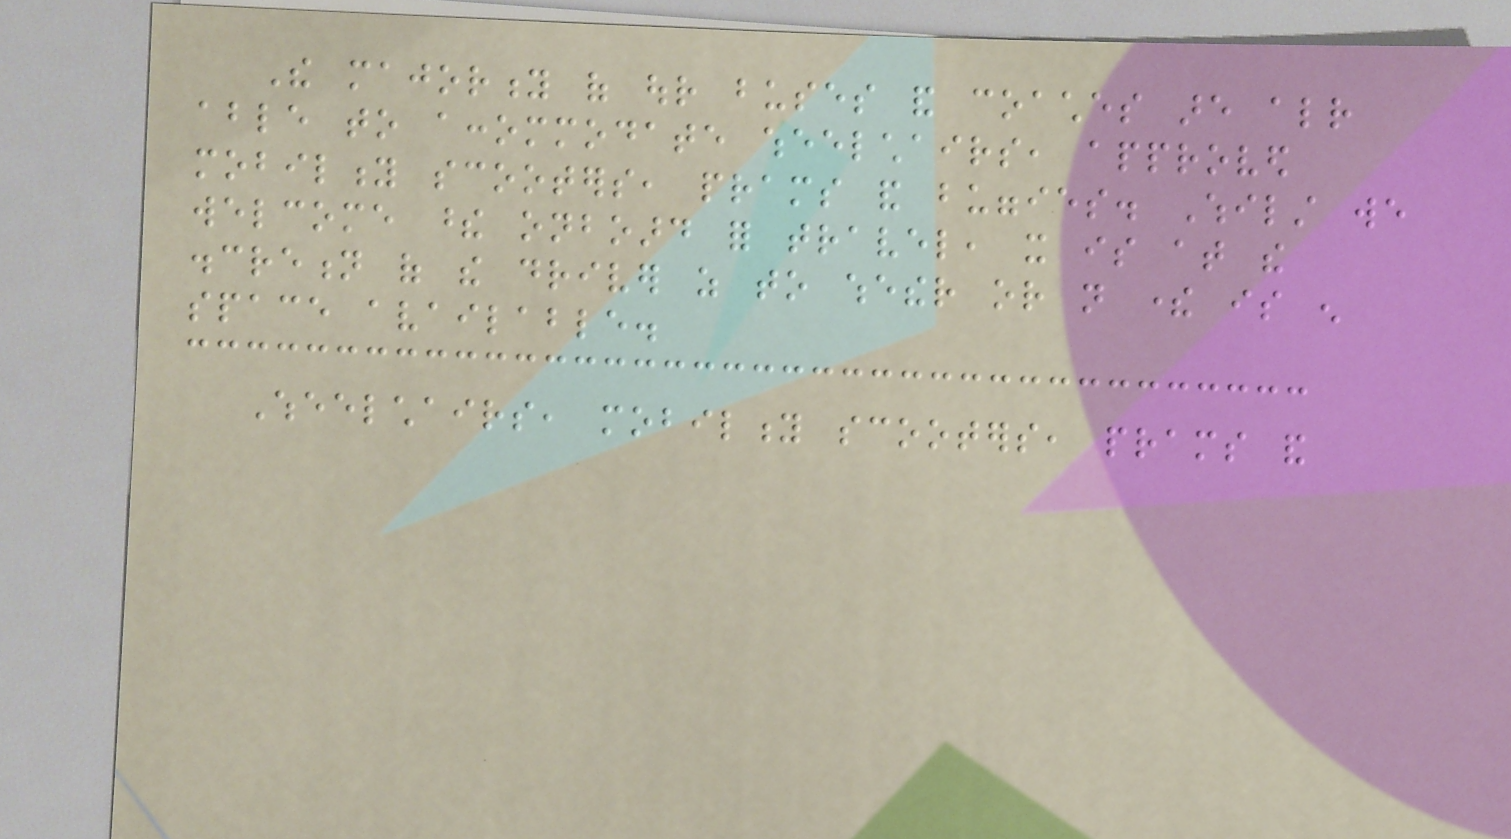The majority of our buses and coaches are already
able to accommodate wheelchairs, approved
mobility scooters, prams and buggies. Whilst we
welcome these onboard for travel, it is at the
discretion of the driver as to whether or not there is enough
space available.
Wheelchairs, mobility scooters, prams and
